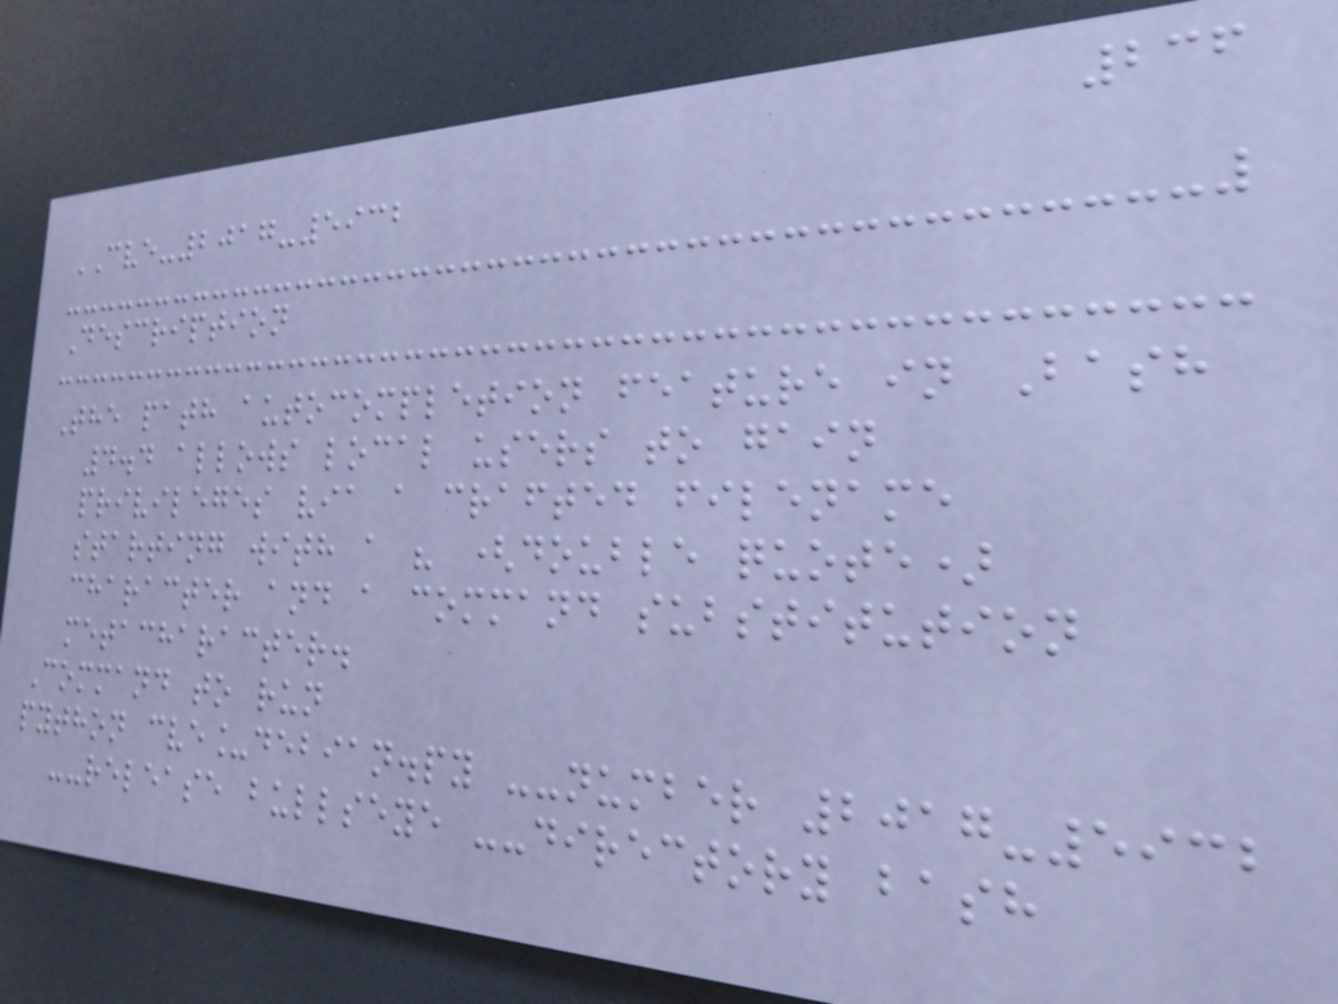236
CVE-2017-5932
Description
The path autocompletion feature in Bash
4.4 allows local users to gain
privileges via a crafted filename
starting with a " (double quote)
character and a command substitution
metacharacter.
Command to run
python cve_debian.py --number 2017-5932
--release bullseye --directory bash
